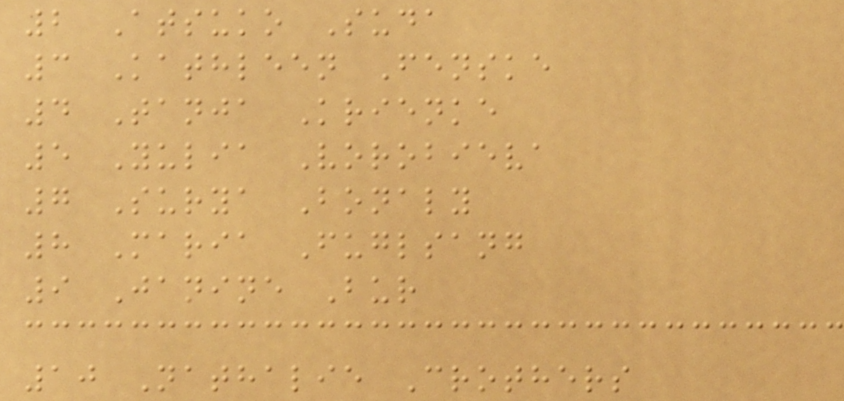2 Atsuko Suda
3 Kathleen Fenske
4 Tanja Krienke
5 Yulia Vorobieva
7 Surya Bonaly
8 Maria Fuglsang
9 Janine Bur
10 Nathalie Crothers
